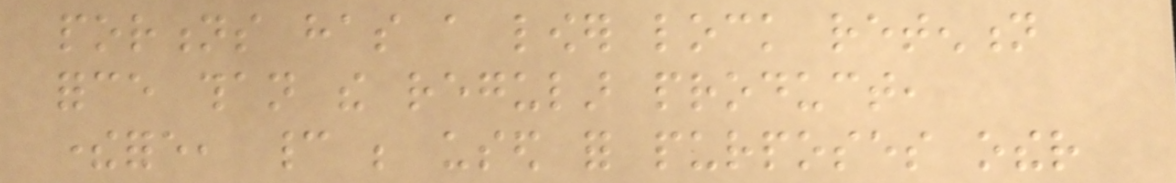portions has a lower lock retention
force than the regular product,
therefore, cannot be used for purposes other
